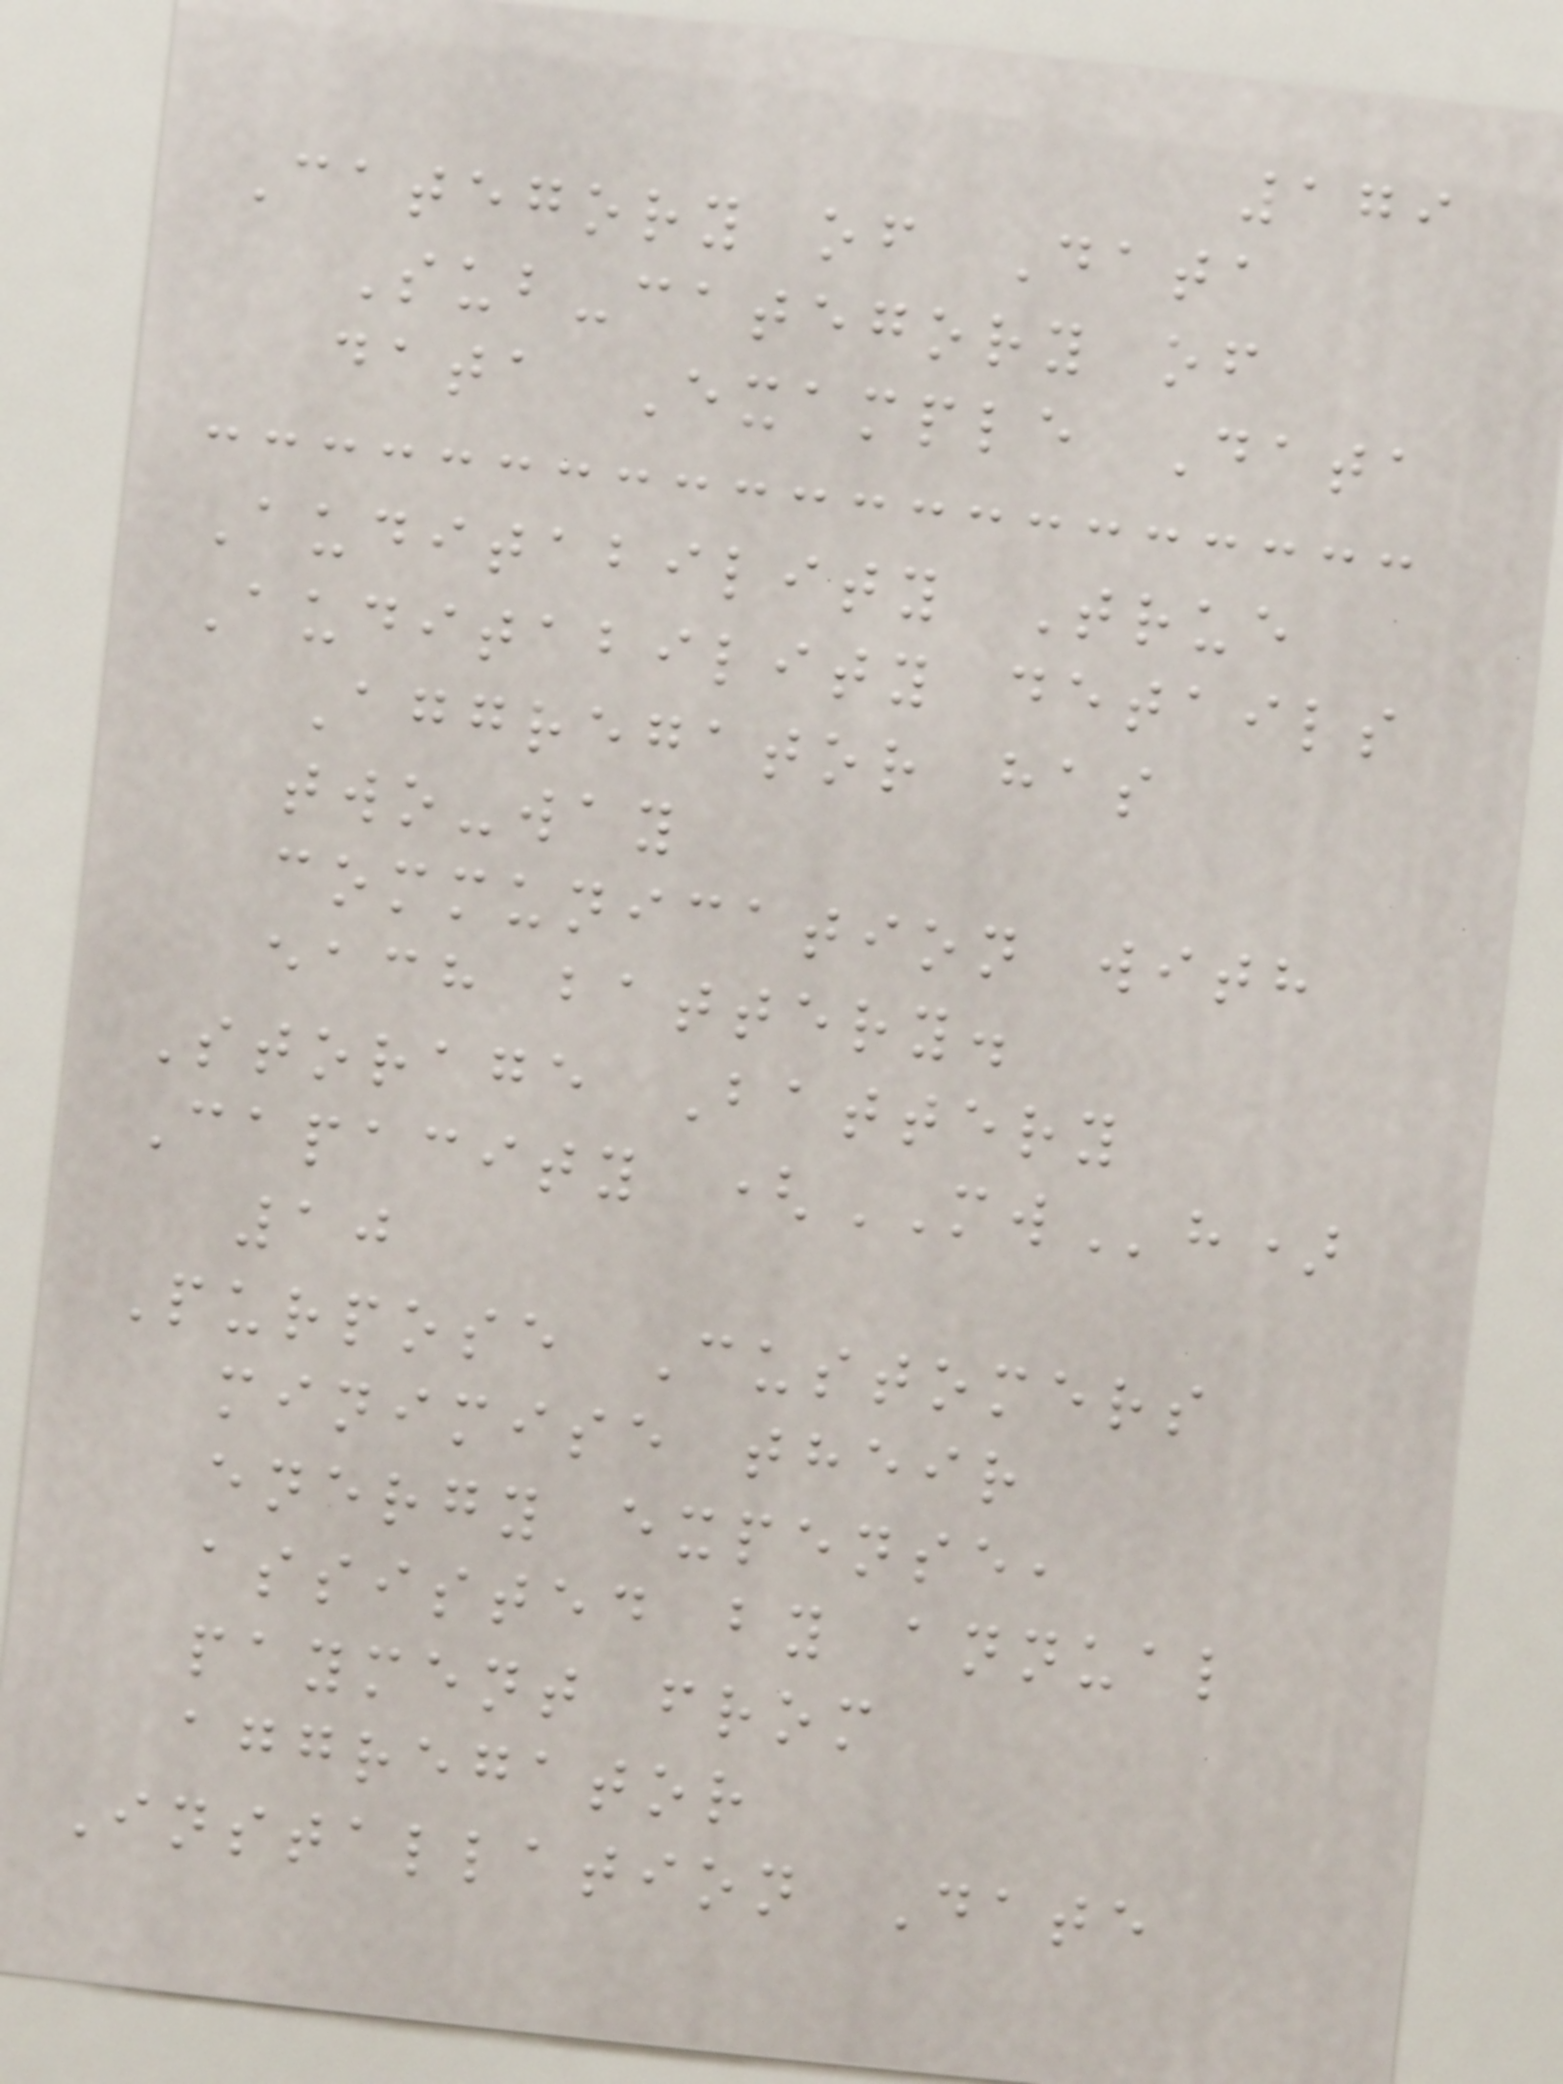179
Category of Data
Sub-category of
data Example Data
Auditability True
Auditability details
Aggregator has
two-way
communication with
each battery.
Storage Battery
Capacity (MWh)
10
Purpose Customers
minimise their
energy expense,
assisted by annual
payment from
aggregator
Installation Date
